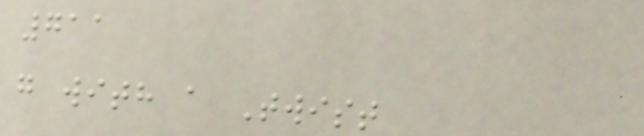711
g with a Twist
